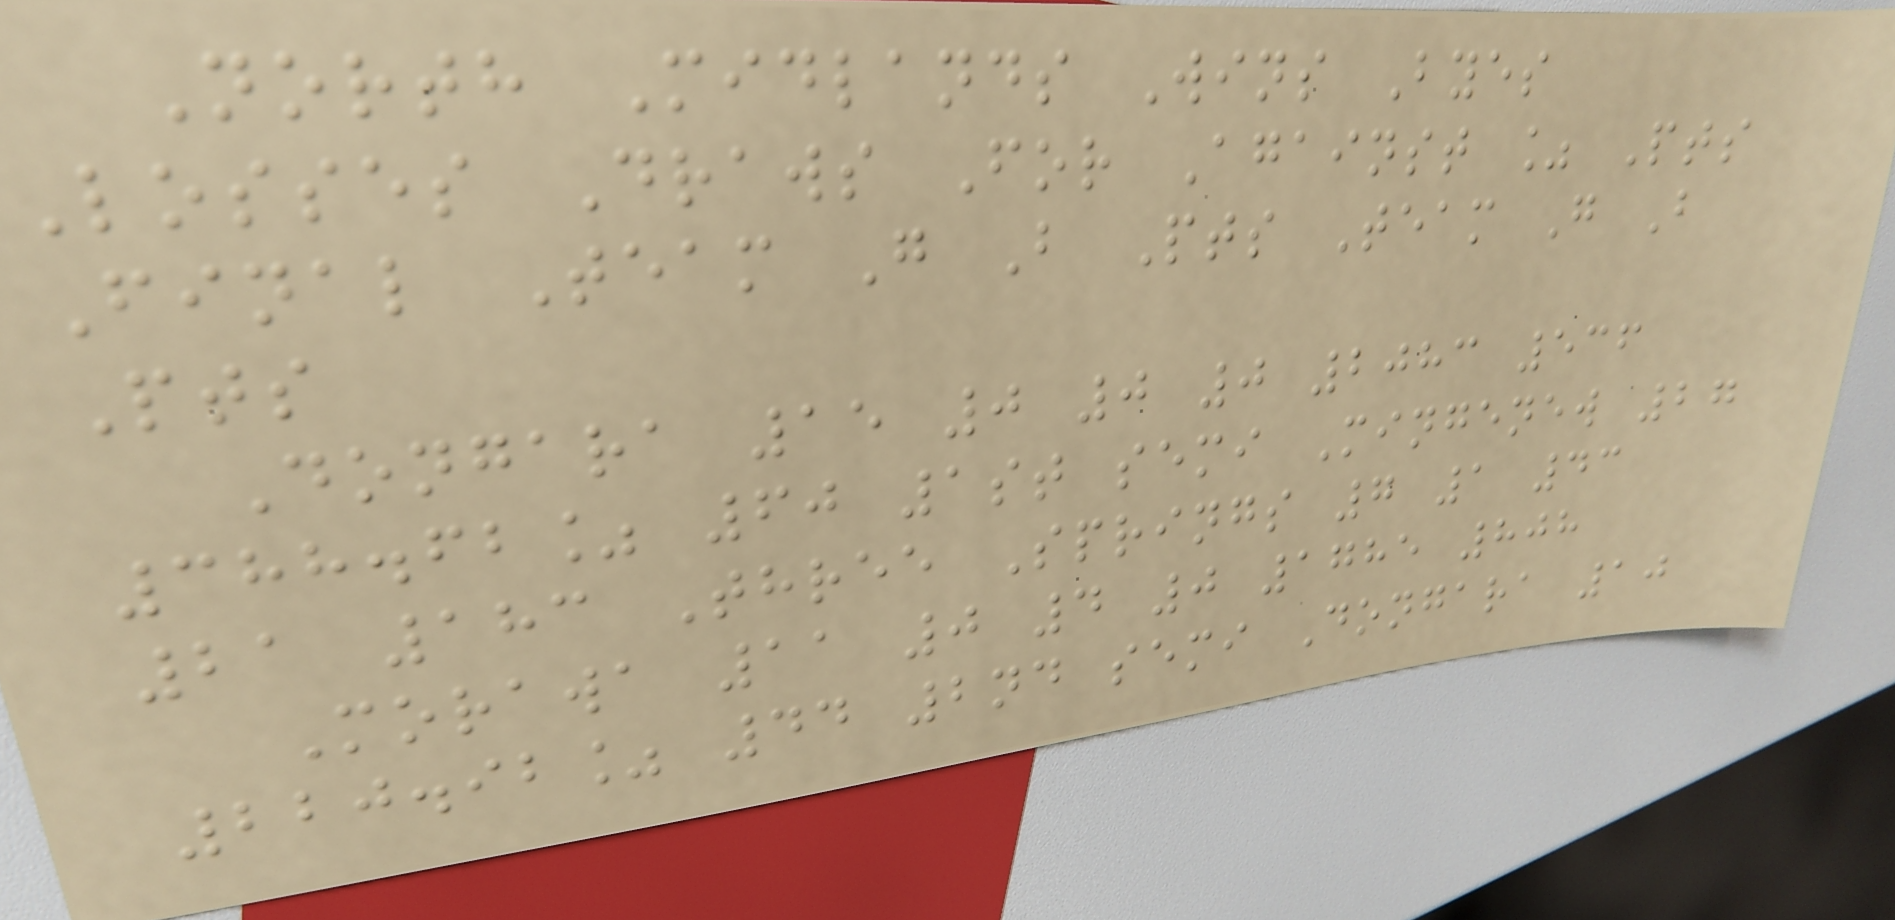North Midlands Wins Byes
Losses Draws For Against % Pts
Final Team G B Pts Team G B
Pts
Dongara 15 0 0 0 2083 536
388.62% 60 1st semi Mingenew 27
21 183 Three Springs 7 1 43
Morawa 11 0 4 0 1785 808
220.92% 44 2nd semi Dongara 10
